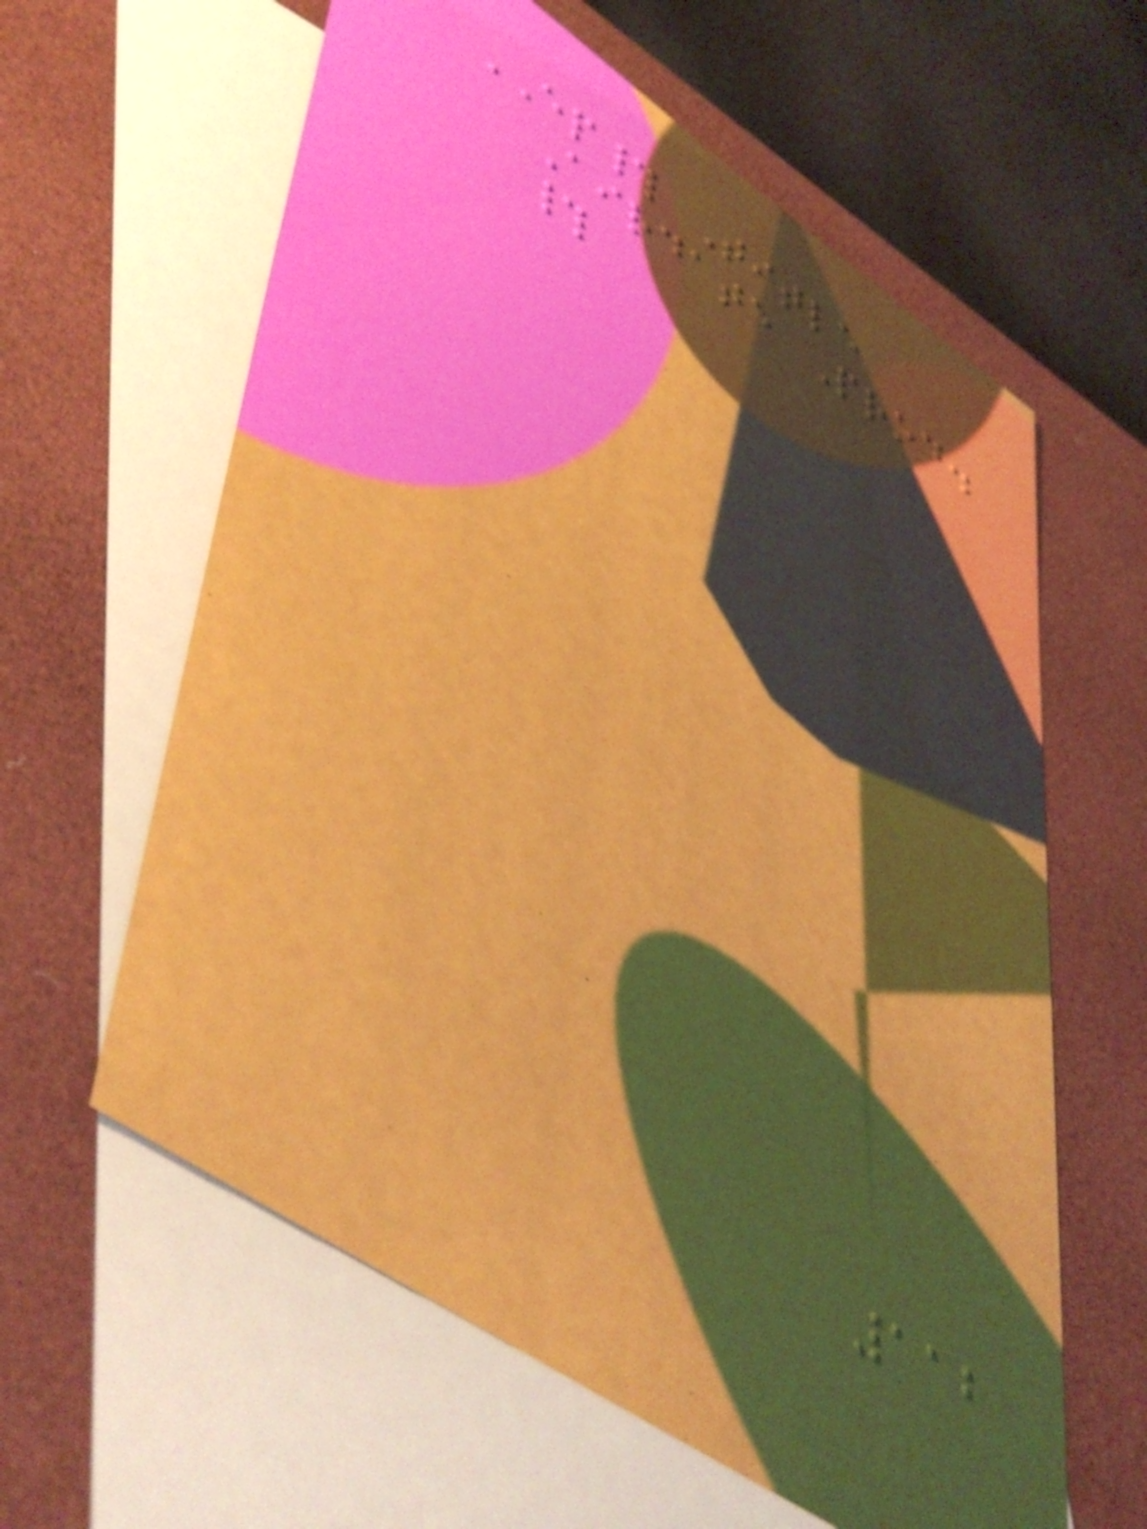EP# Title
Airdate Prod.
#
112
